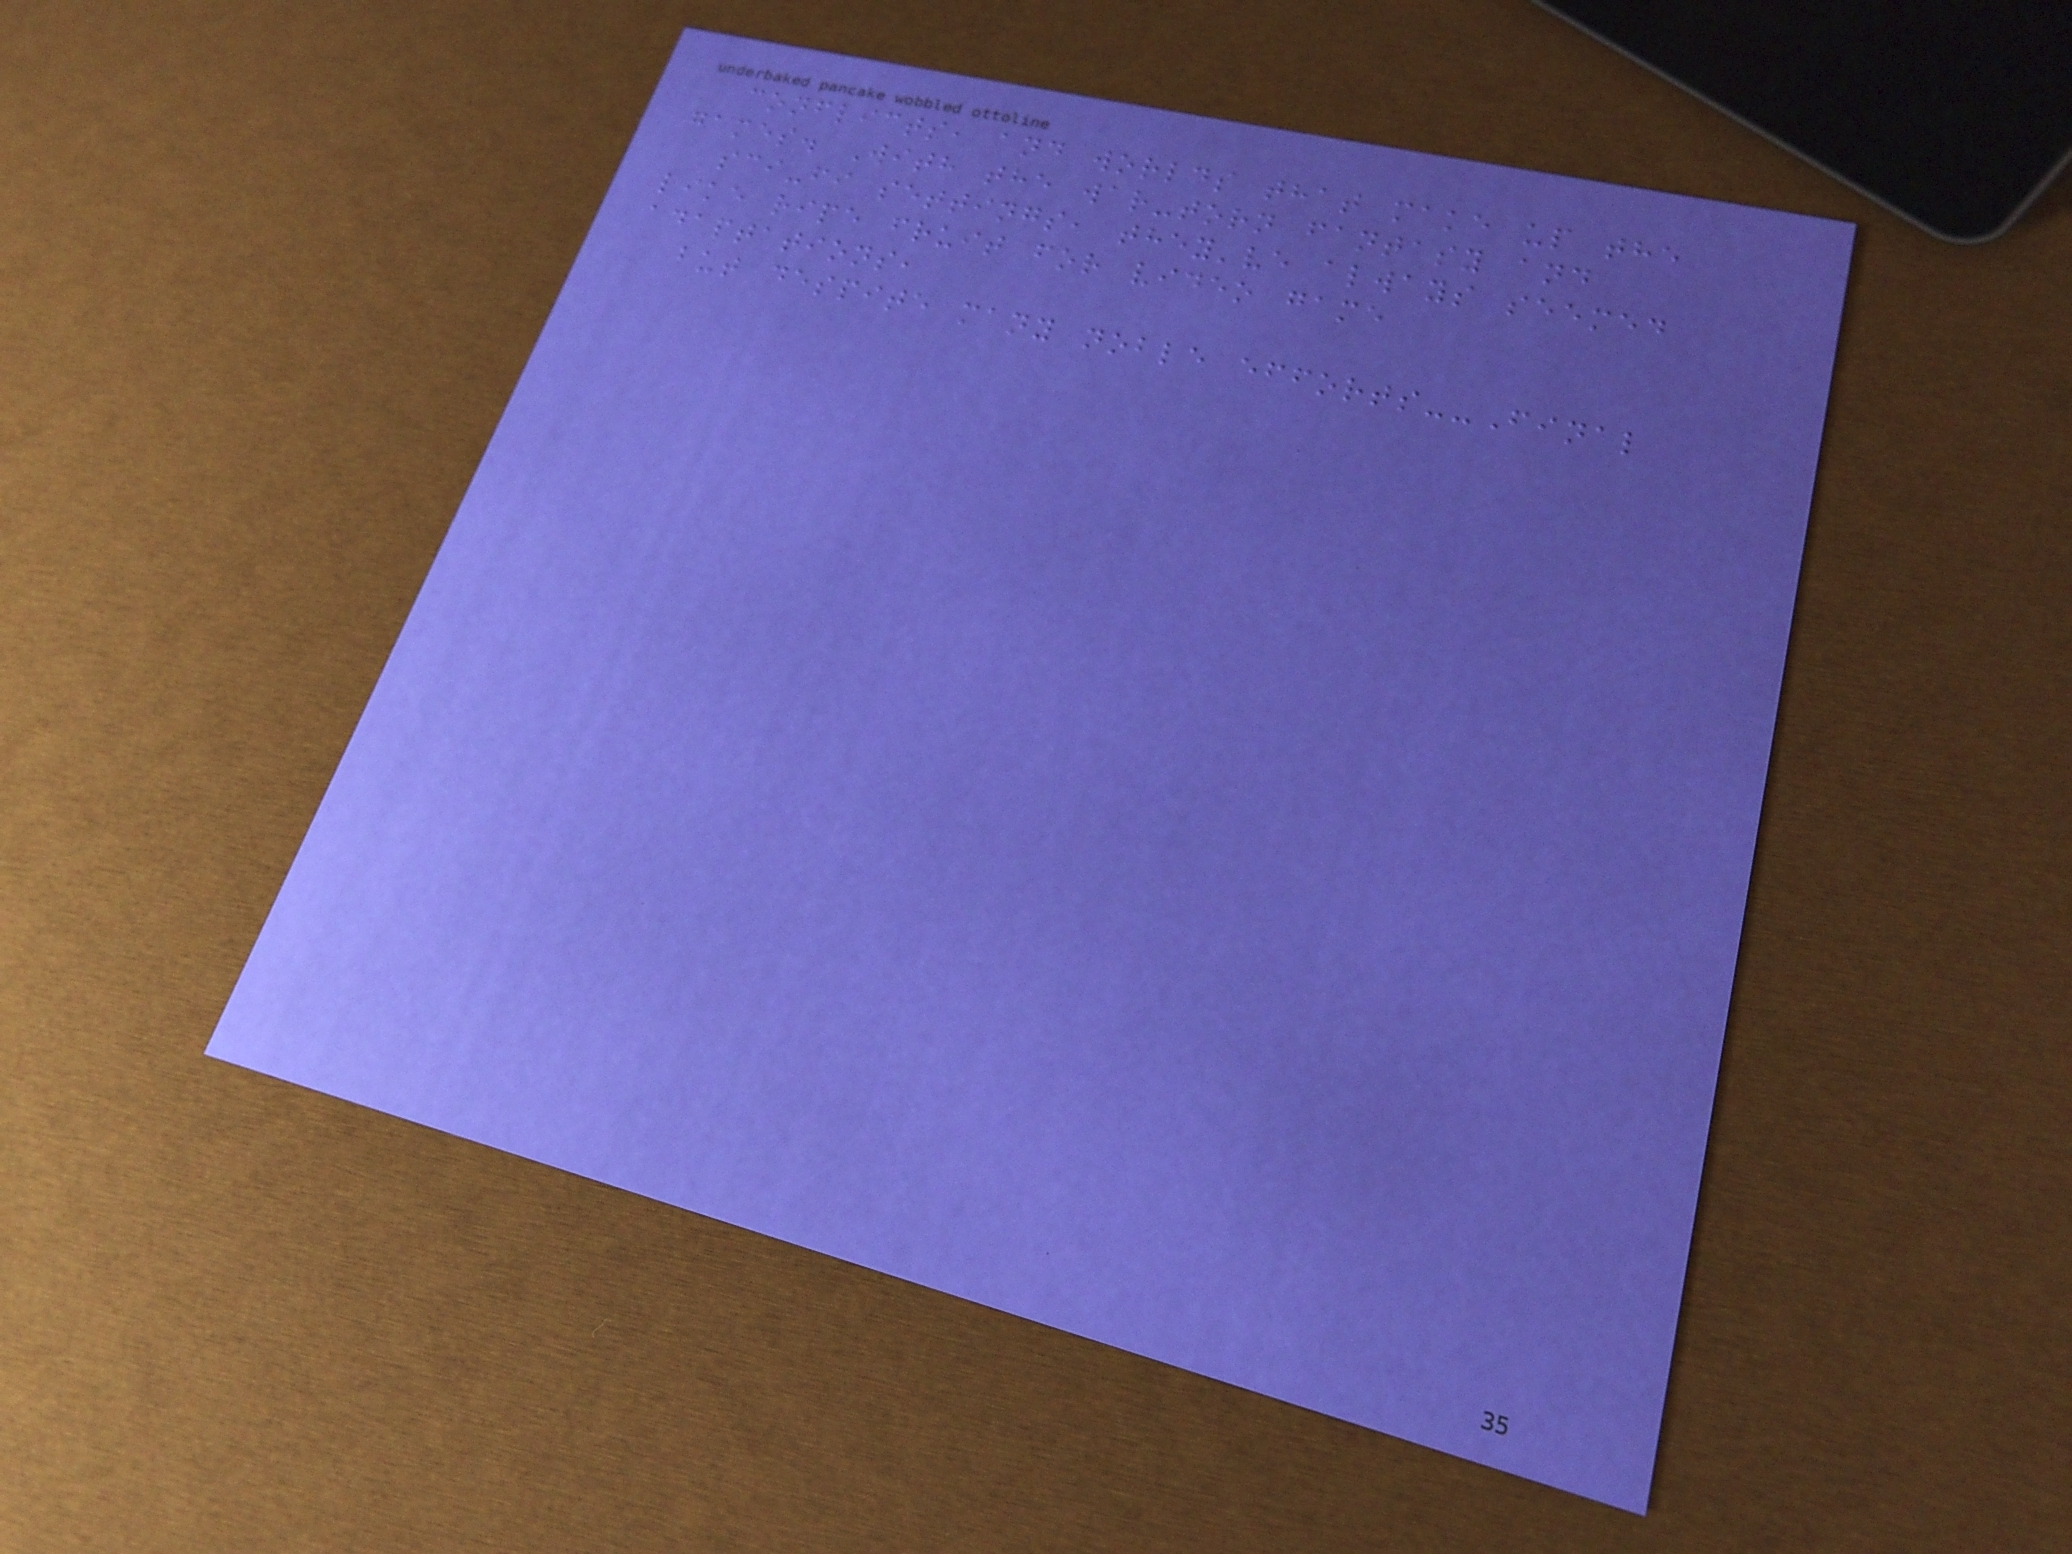conflicts, and worlds that make up the
games. With the war-torn fantasy and
sci-fi settings, they've always seemed
like ripe fruit for video game
adaptations,
but despite many noble efforts--Final
